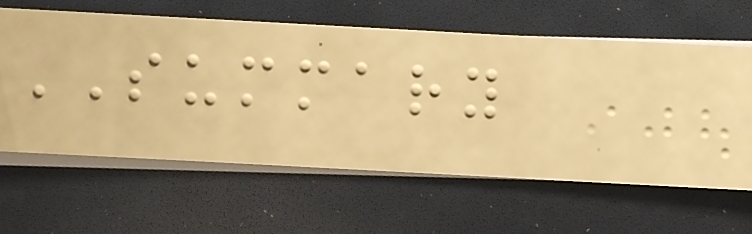SUMMARY
